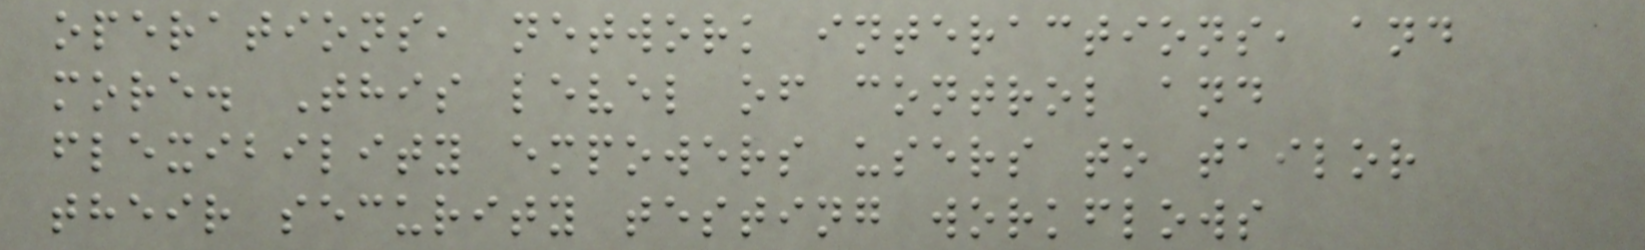operations, network interactions, and
more. This level of control and
flexibility empowers users to tailor
their security testing workflows
